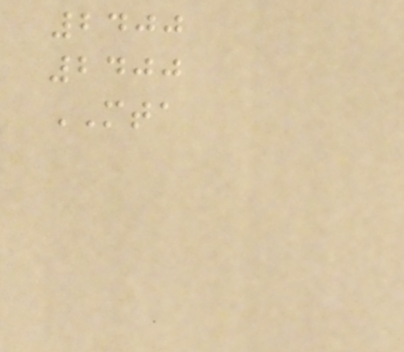2400
2400
MTA
